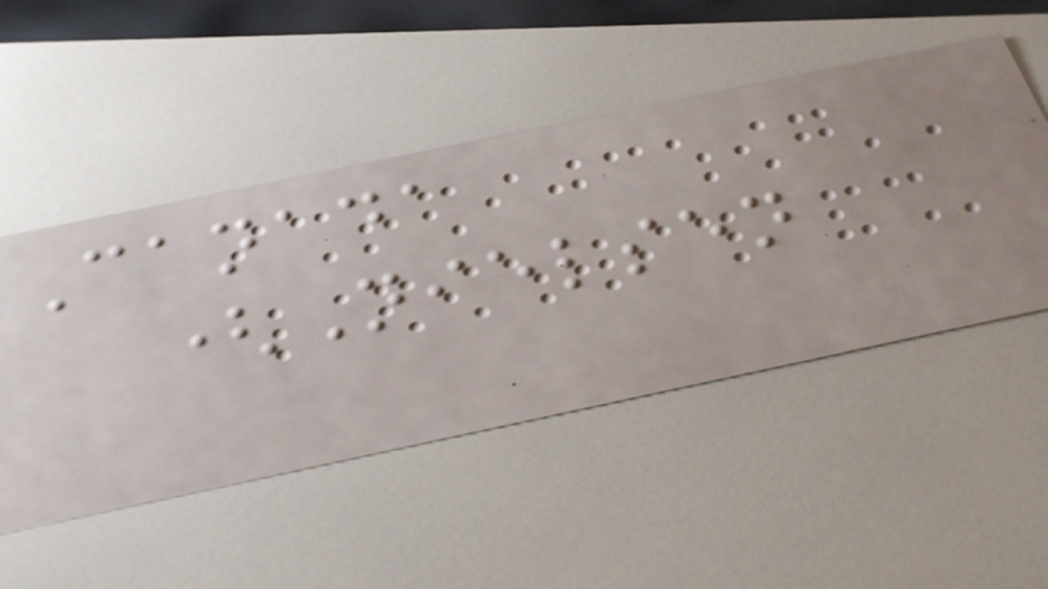Canada
(Nielsen
